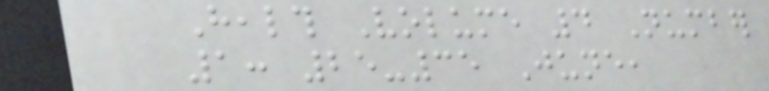Health Volume 4 Number
1: 25-35 June,
